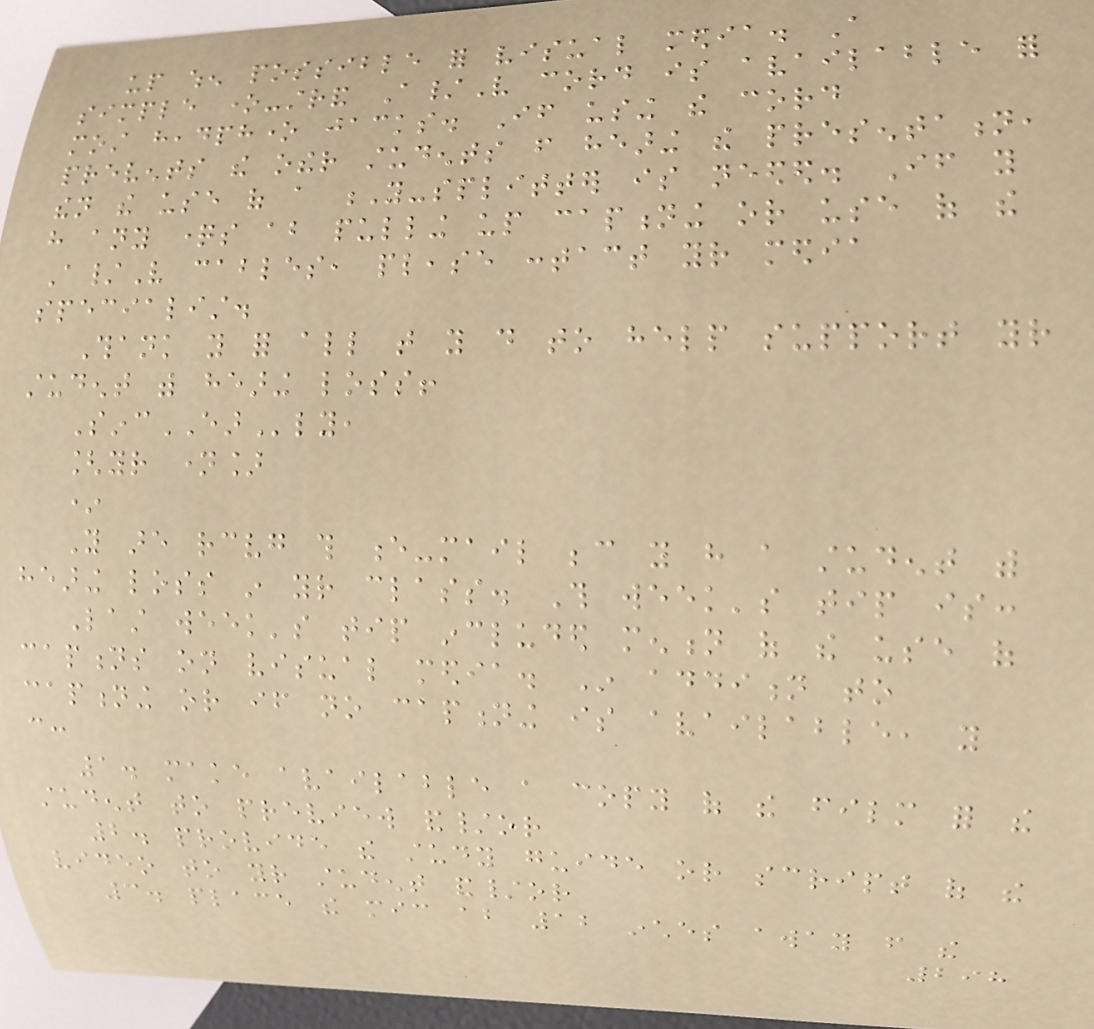up when possible for visual media. A
simple one-strand A/V cord is available for
most headphone jacks. If using the cord
prevents the other students from hearing the presentation,
then the use of a Y-splitter is needed. If you
have any questions about pulling up captioning or use of the
A/V cables, please contact your media
specialist.
Thank you for all that you do to help support your
student with hearing loss!
SincEARly,
[your name]
*
You are receiving this e-mail because you have a student with
hearing loss in your class. This week's tip is:
Last week's tip included mention of the use of
captions on visual media. In addition to
captioning or if no captioning is available, you
can:
1. make available a copy of the film for the
student to preview and/or
2. provide the study guide or script of the
video to your student and/or
3. place the mic about 12 inches away from the
298
